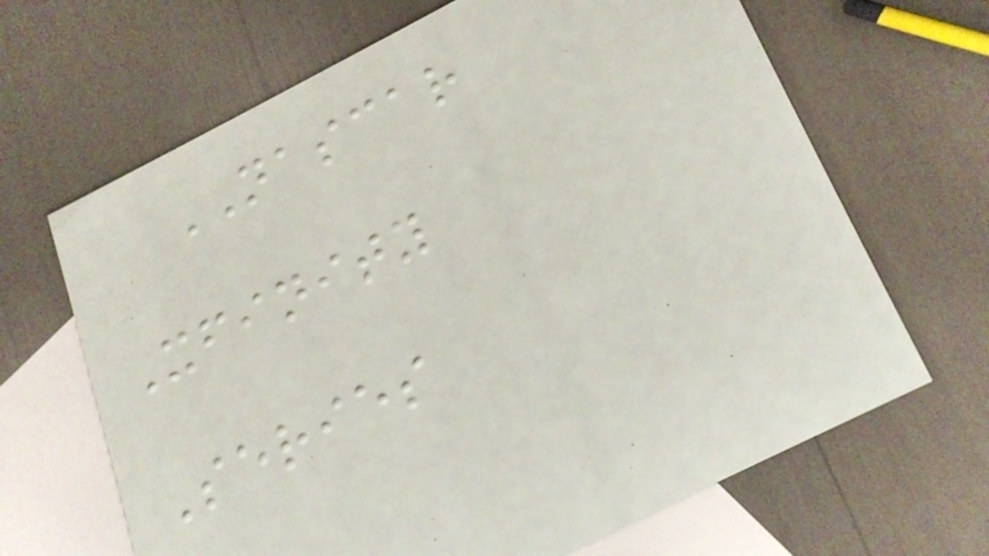NASCAR
Xfinity
Series
